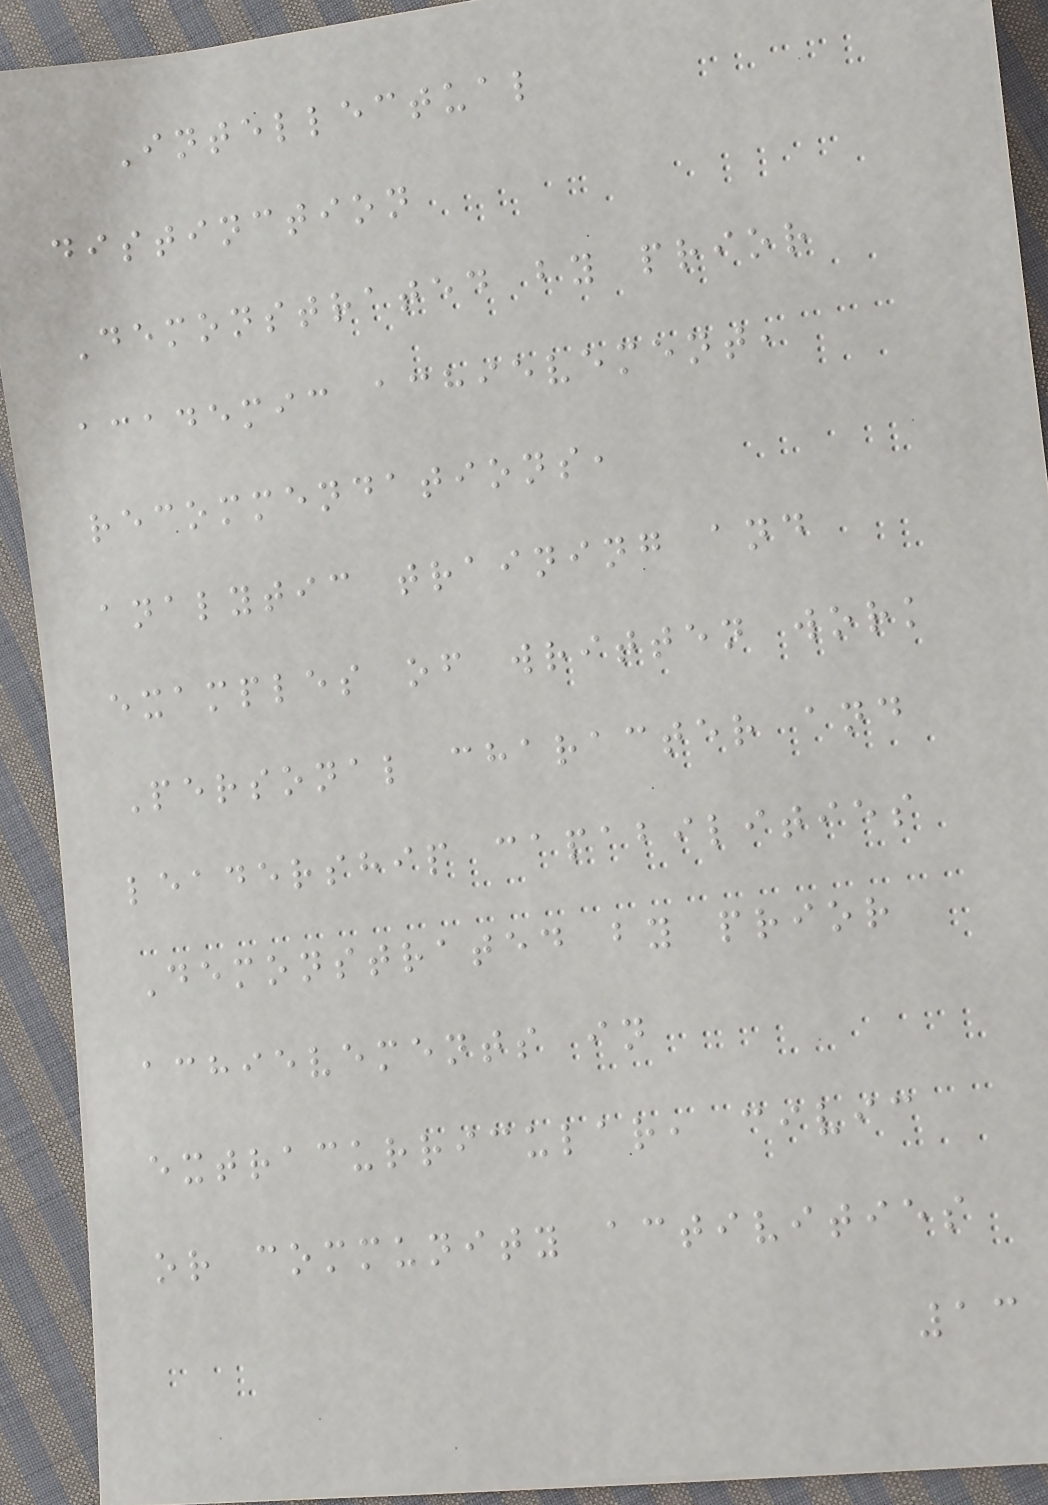Intellectual
distinction
Demonstrated by prior
academic achievement,
recommendations,
analytic training and
examples of written work
Personal character and
leadership capabilities
Demonstrated by prior
achievements in
extracurricular, civic
or community activities
13
